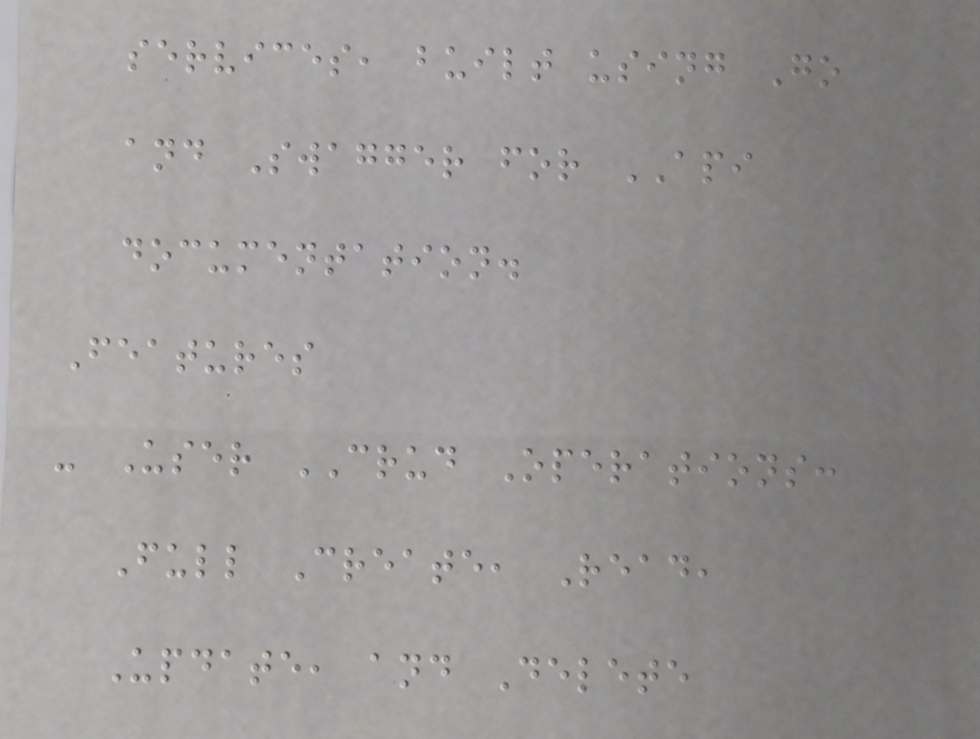services, built using Go
and Swagger for API
documentation.
Features
- User CRUD Operations:
Full Create, Read,
Update, and Delete
